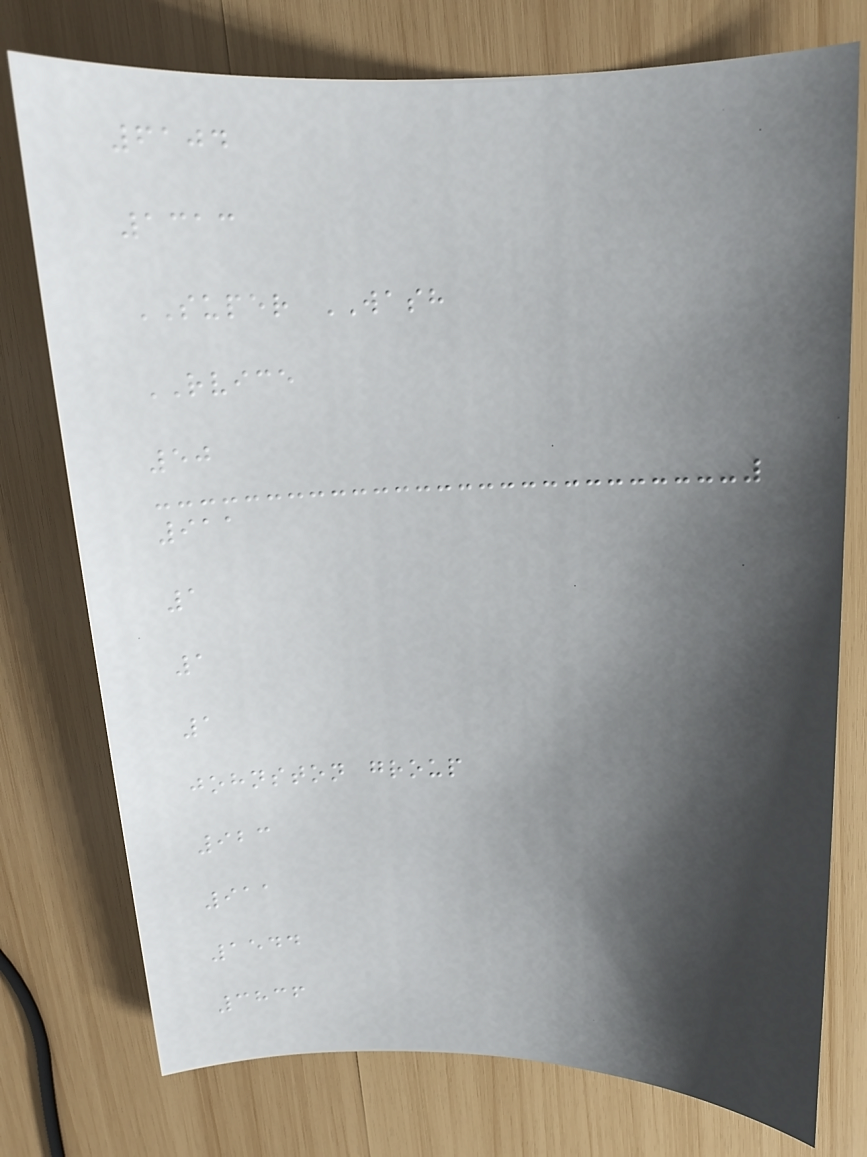6104
1313
SUPER WASH
RVICE
50
911
1
1
1
johnston group
923
911
1544
3836
